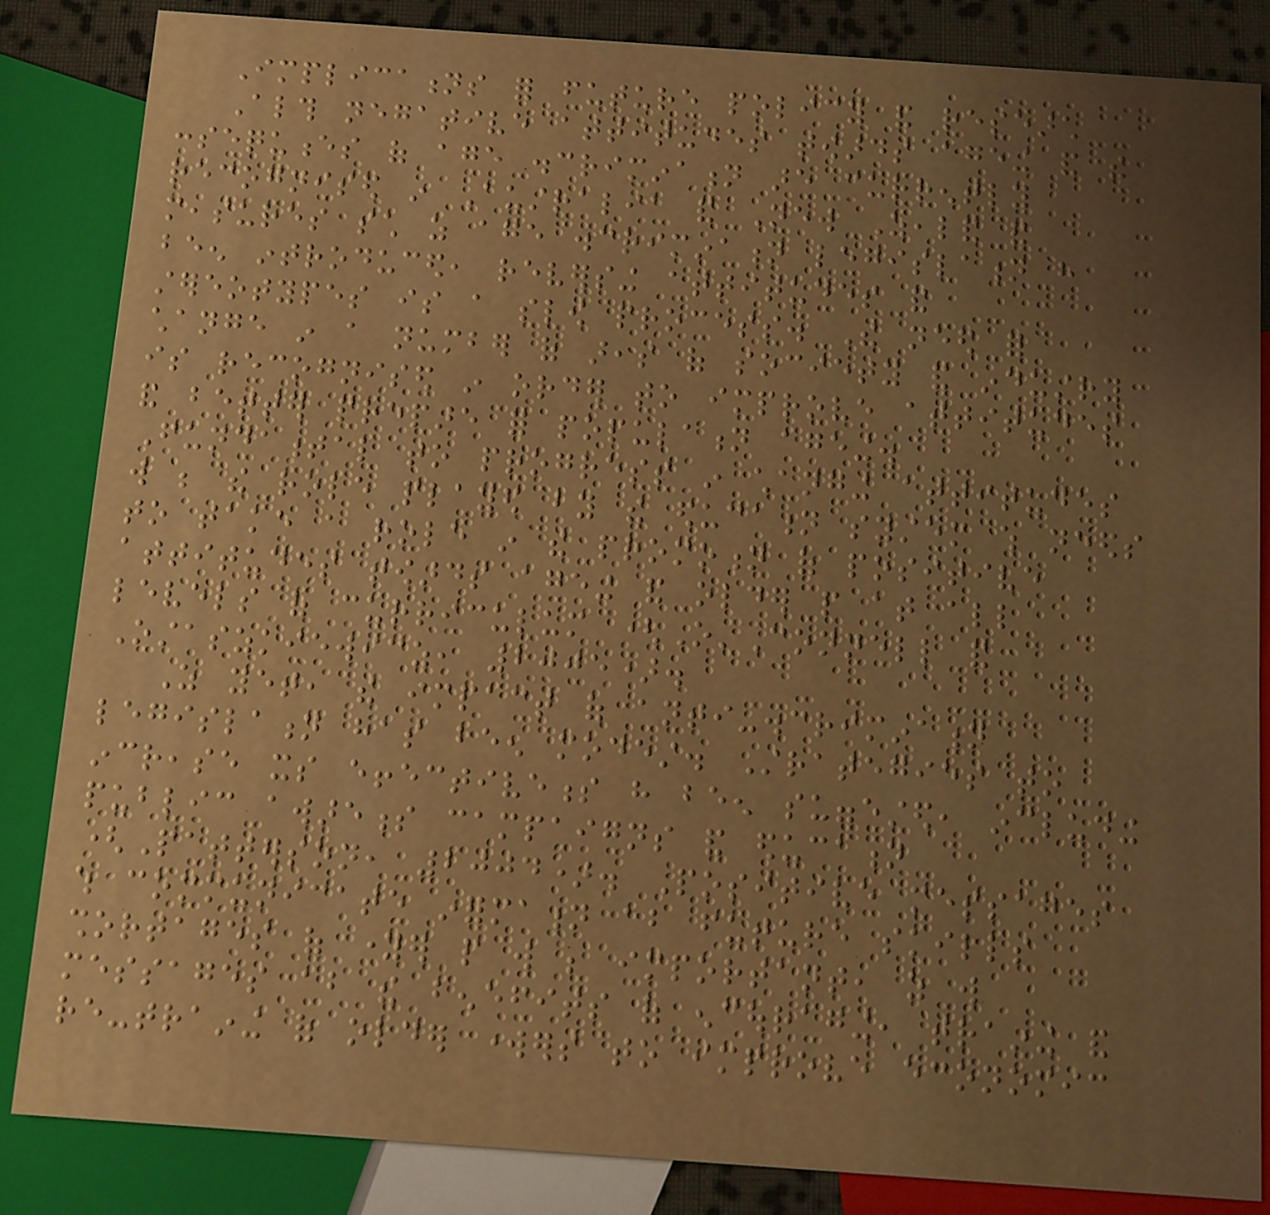Implications for future policy and research
Although negative attitudes towards ageing and the
consequences of age discrimination are currently
recognised in Australia and New Zealand and
measures such as age discrimination legislation have
been introduced, reversing attitudes and
stereotypes is a slow process. The need for
change in a number of areas of society and industry
is recognised in order to improve attitudes
and better prepare for population ageing.
Fundamental to progress in changing attitudes
will be the role played by the education system which needs
to take a role in the promotion of positive
attitudes towards ageing and older people at all
levels of curriculum (O'Connell and
Ostaszkiewicz, 2005).
As yet, the impact of anti-discrimination
legislation has been modest. Strategies to
increase its effectiveness have been suggested, including
public awareness campaigns and education
(Patterson, 2004). Positive messages
which communicate information about future skills
shortages of younger people will be important, as will
messages about the benefits of encouraging, training and
re-training of older workers to improve economic
